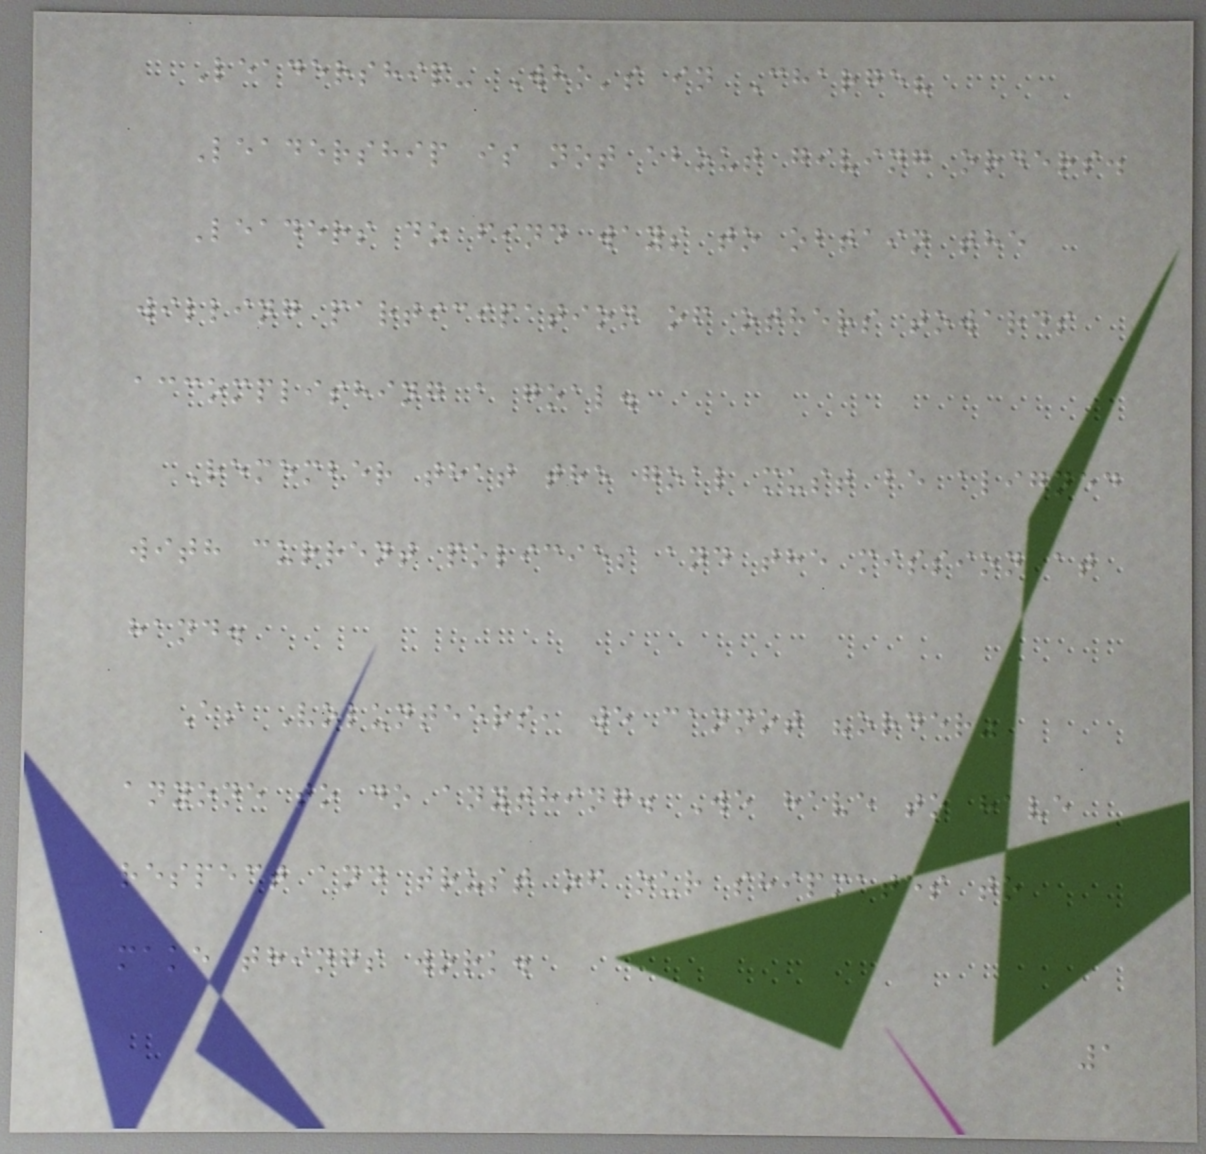Leadership- Who's in Charge?
Leadership is not about giving orders.
Leaders do find ways to obtain the
willing participation of others towards
accomplishing a goal.
Remember that the goal must be aligned
with current policies and the mission at
hand.
As Volunteers, we cannot "order"
anyone to do anything. We have to have
respect and trust of our shipmates to
make things work.
1
